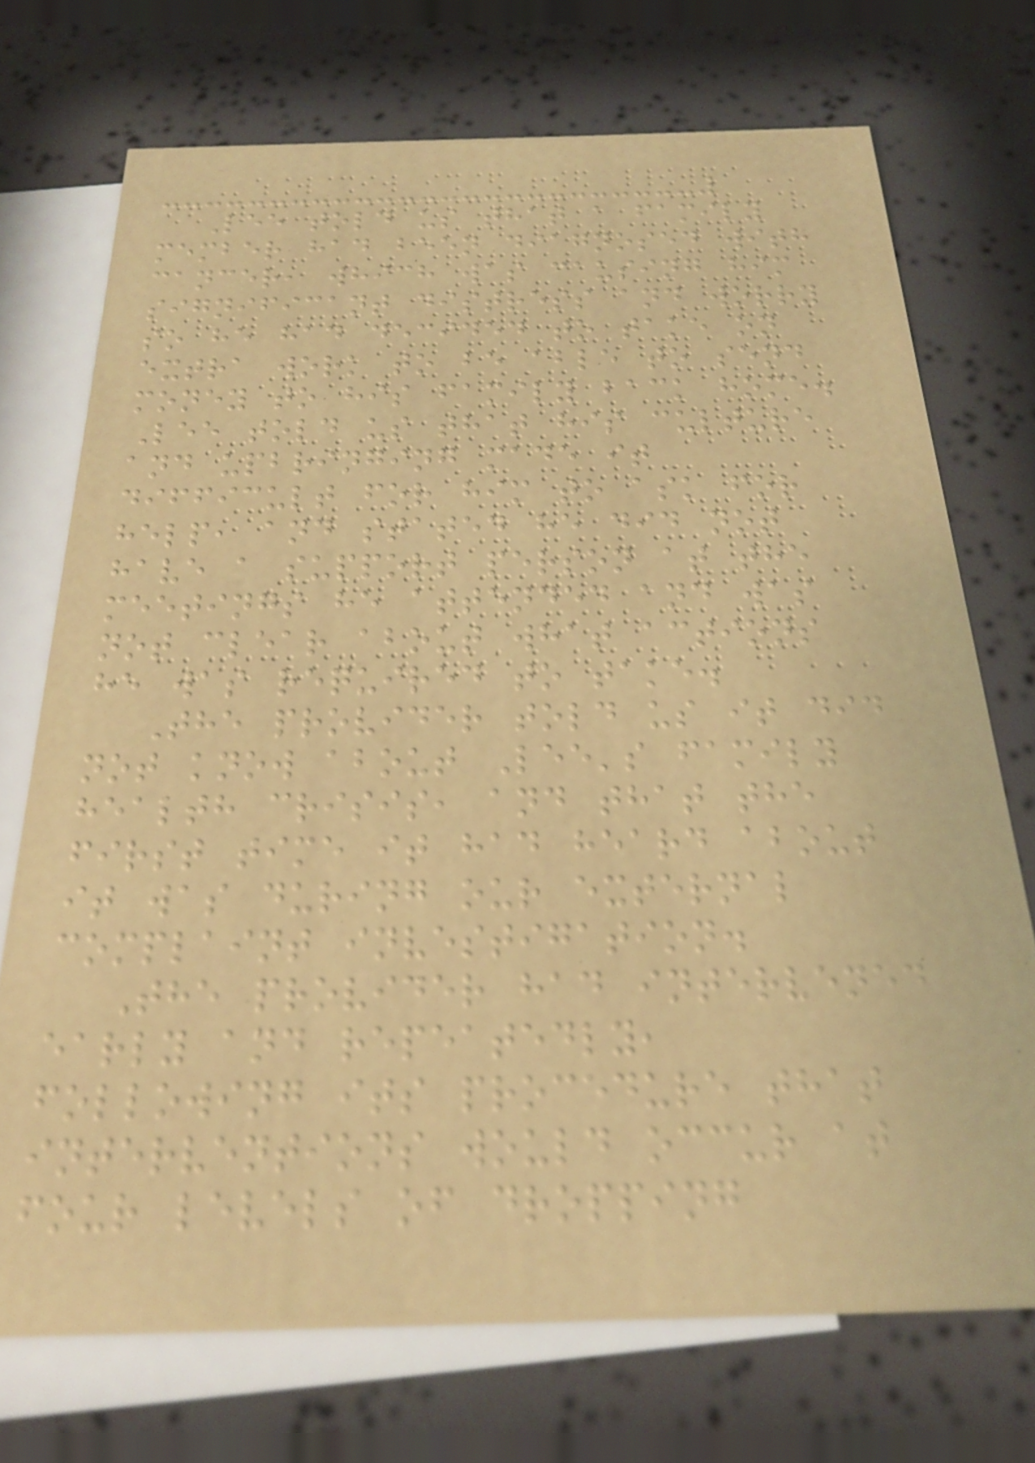Lee told us that a family
member had been diagnosed with
cancer, which was causing him
significant distress and worry
so he had decided to take on
extra work to be able to send
money to his family back home.
Lee told us that his culture
and upbringing made it
difficult for him to ask for
help, and stated he did not
have a support person at the
meetings he attended and was
not clear about what actions
he was required to take.
The provider told us it did
not know about Lee's family
health crisis, and that the
first time it had heard about
it was during our external
complaint investigation.
The provider had intervened
early and repeatedly,
following its procedure that
interventions would occur at
four levels of dropping
